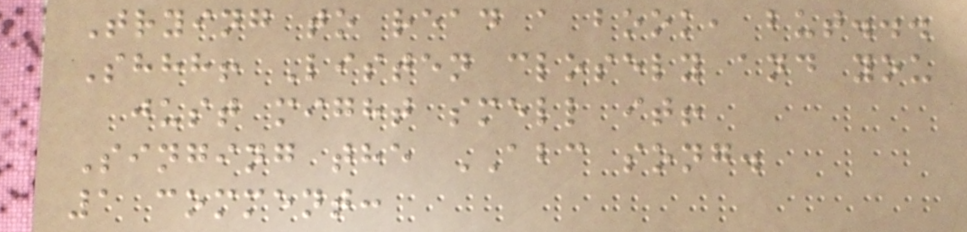Trying to read a book, but...
Shhh! Listen closely and you
just might smell it!
Singing the ABC song.
1 comment:
